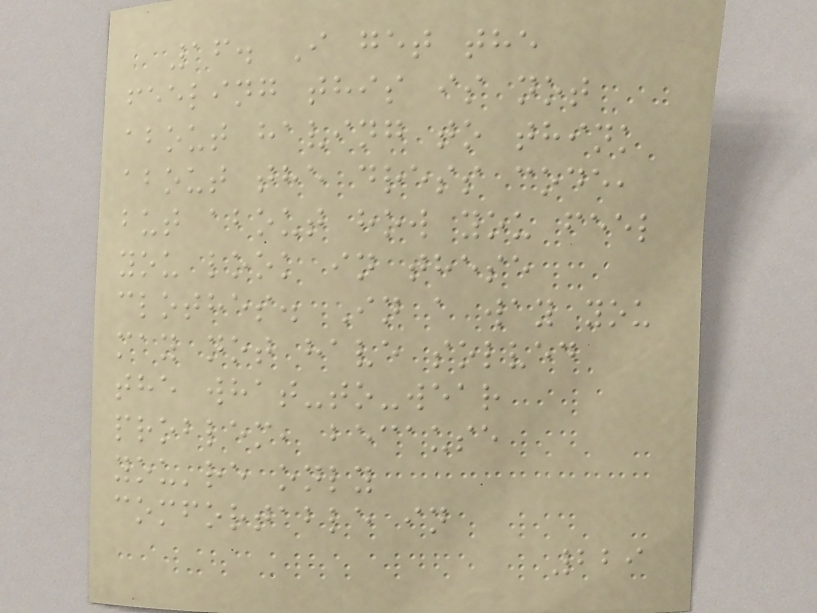16. I get the
feeling this is not
about having to think
about the dress code,
but about how you feel
you look in these
clothes. In a way you
may not have solved
the what-to-wear
problem, because
you're only
comfortable in
229
